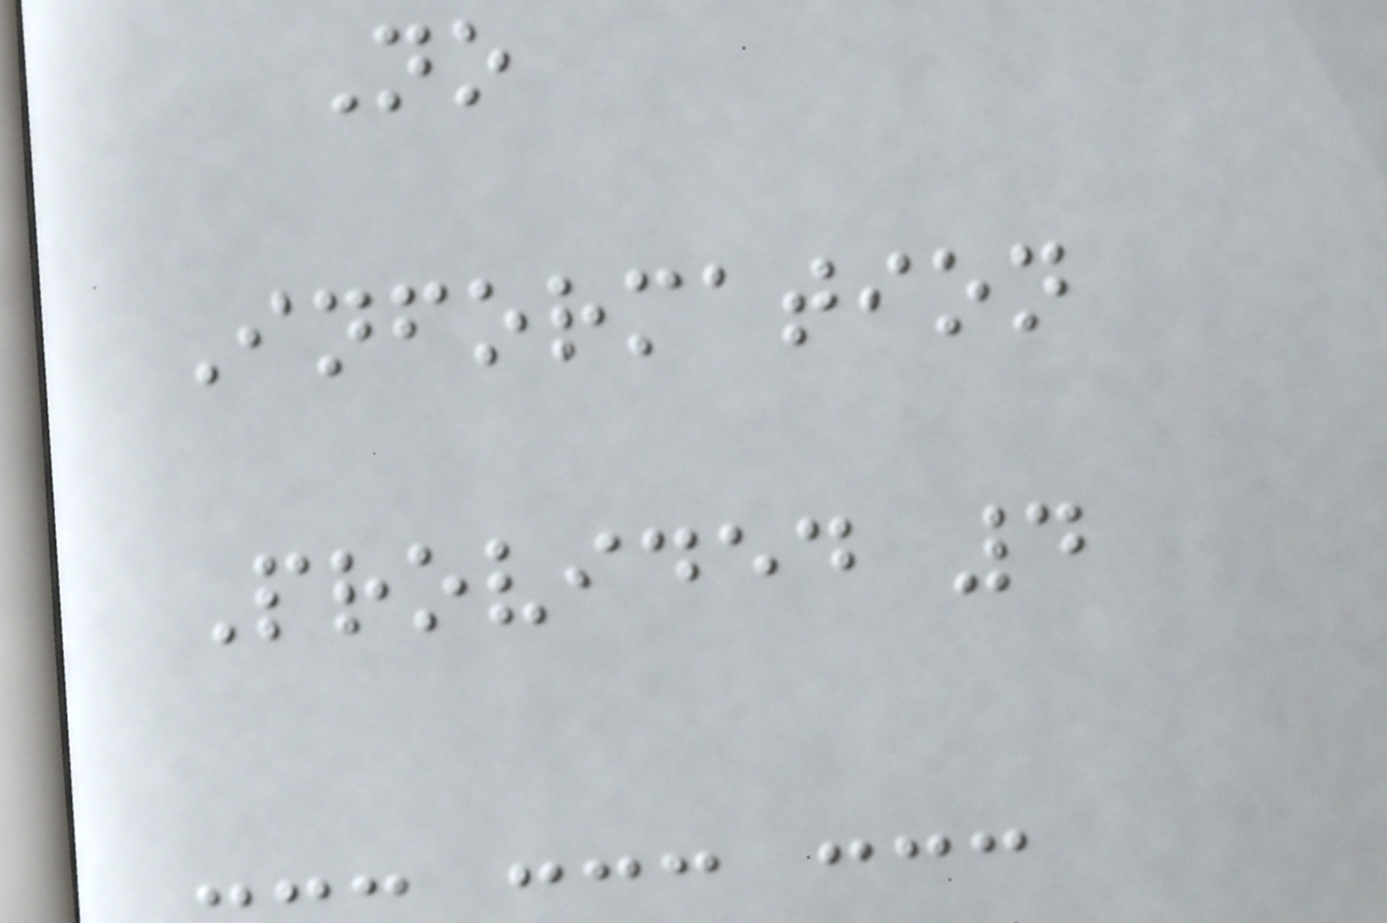No
Information
Provided 4
--- --- ---
